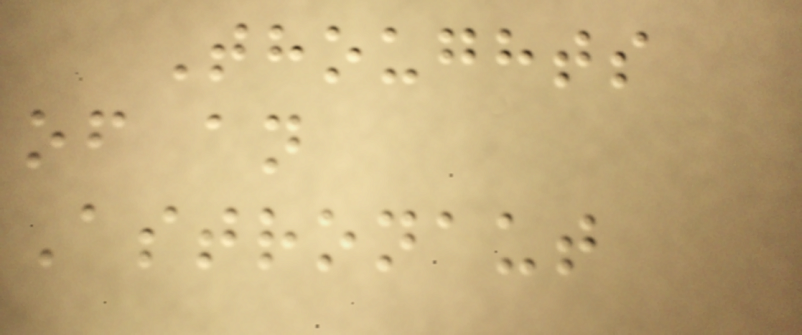Thoughts
of an
Astronaut
